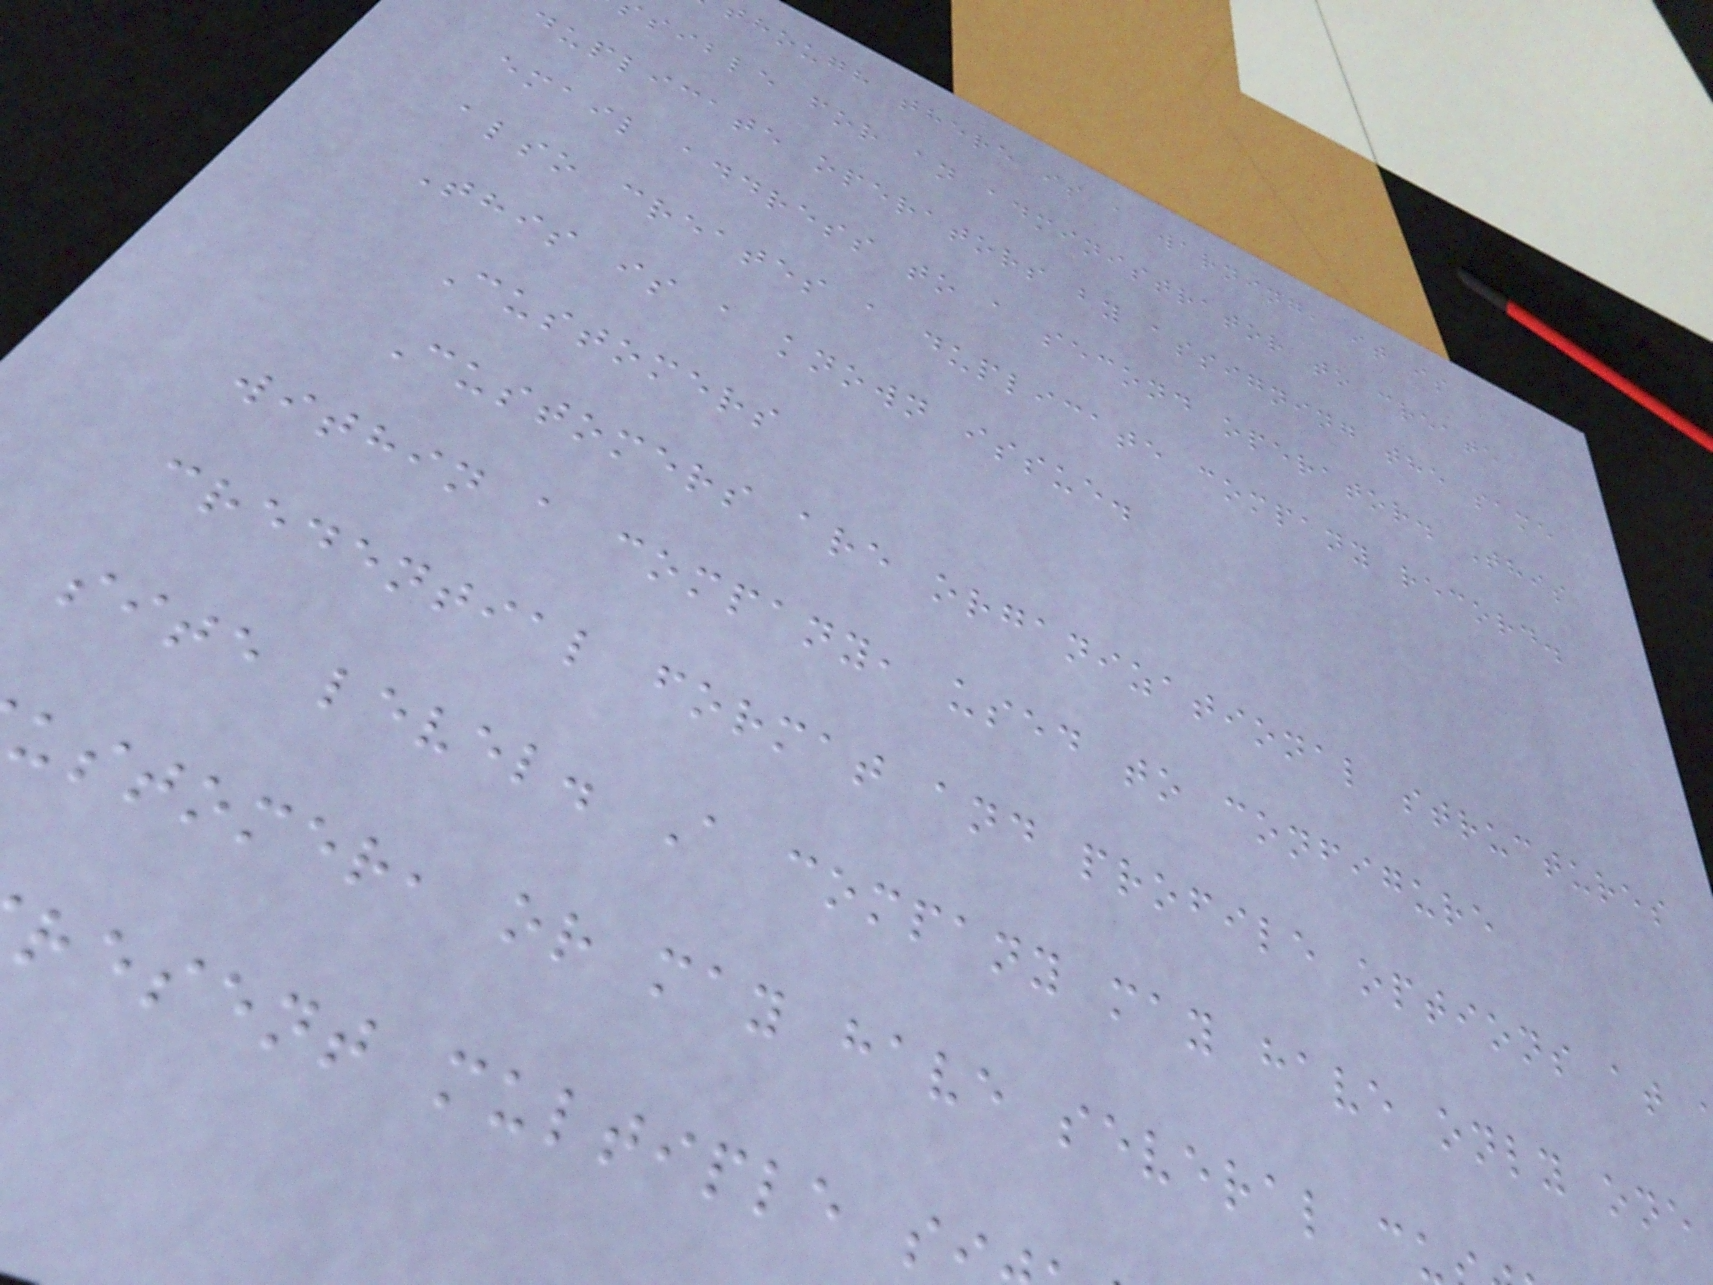though there is a warning, it is
sible for an administrator to create
duplicate operators by assigning the same
email address to a second operator. This
also creates a duplicate company record.
This is a known issue.
Customers
Customers are organizational structures
within a company, used to configure
credential format and profile options at
site level. A company may have only one
ustomer, or may have several c
resent multiple s
